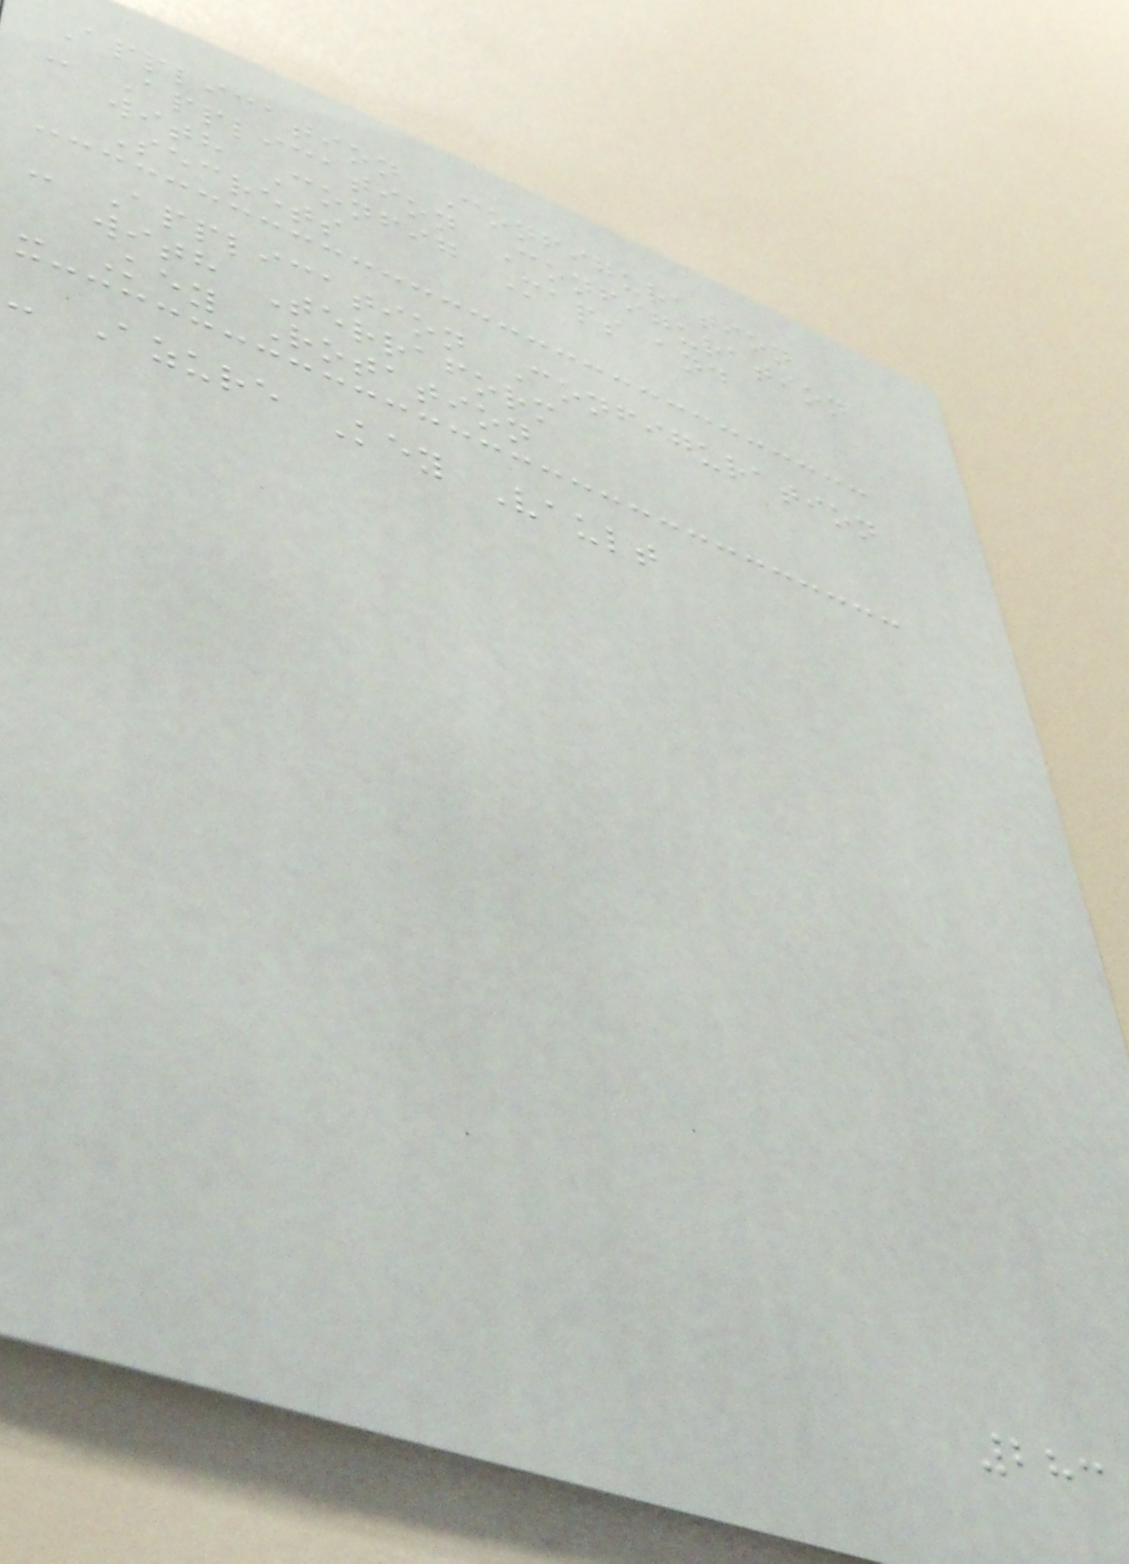Application Configuration
- Application Configuration
with Config Maps and
Secrets
- Application Configuration
with Terraform
- Key Rotation
- Azure Key Vault
283
